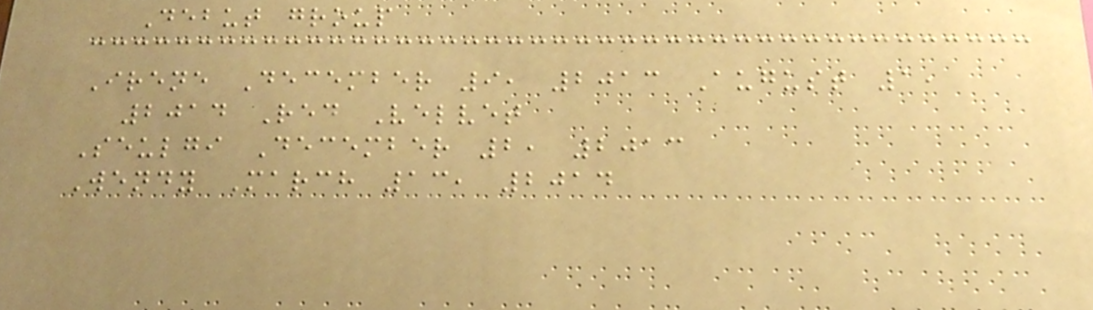Debut group
Irene December 9, 2013 August 1,
2014 Red Velvet
Seulgi December 2, 2013
Wendy March 13, 2014
